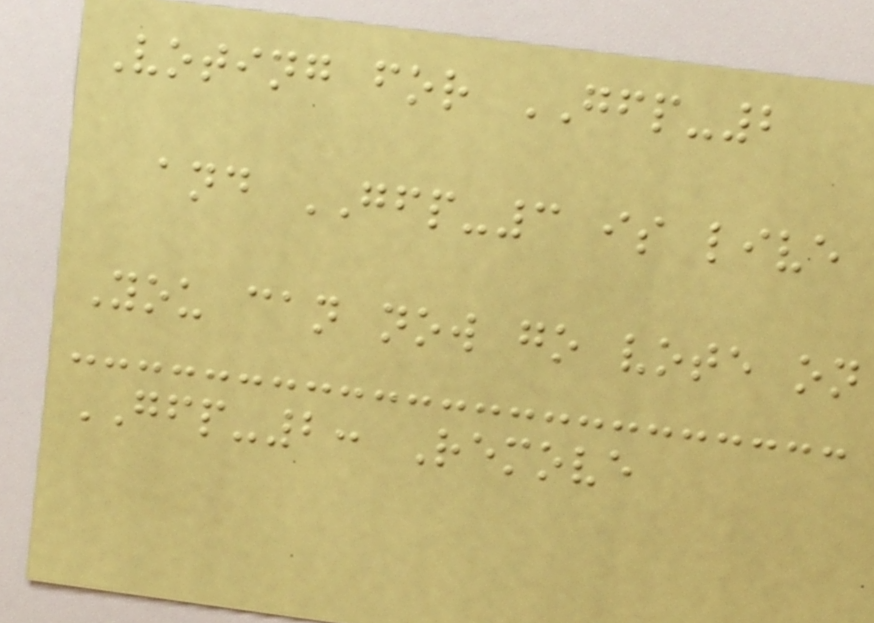Voting for GFP-2
and GFP-3 is live
You can now go vote on
GFP-2: Remove
